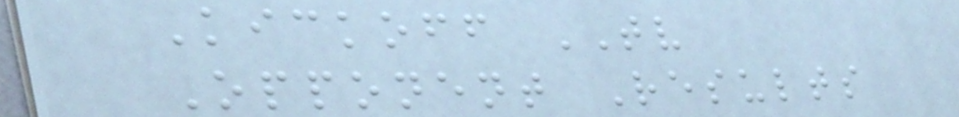Kickoff TV
Opponent Results
